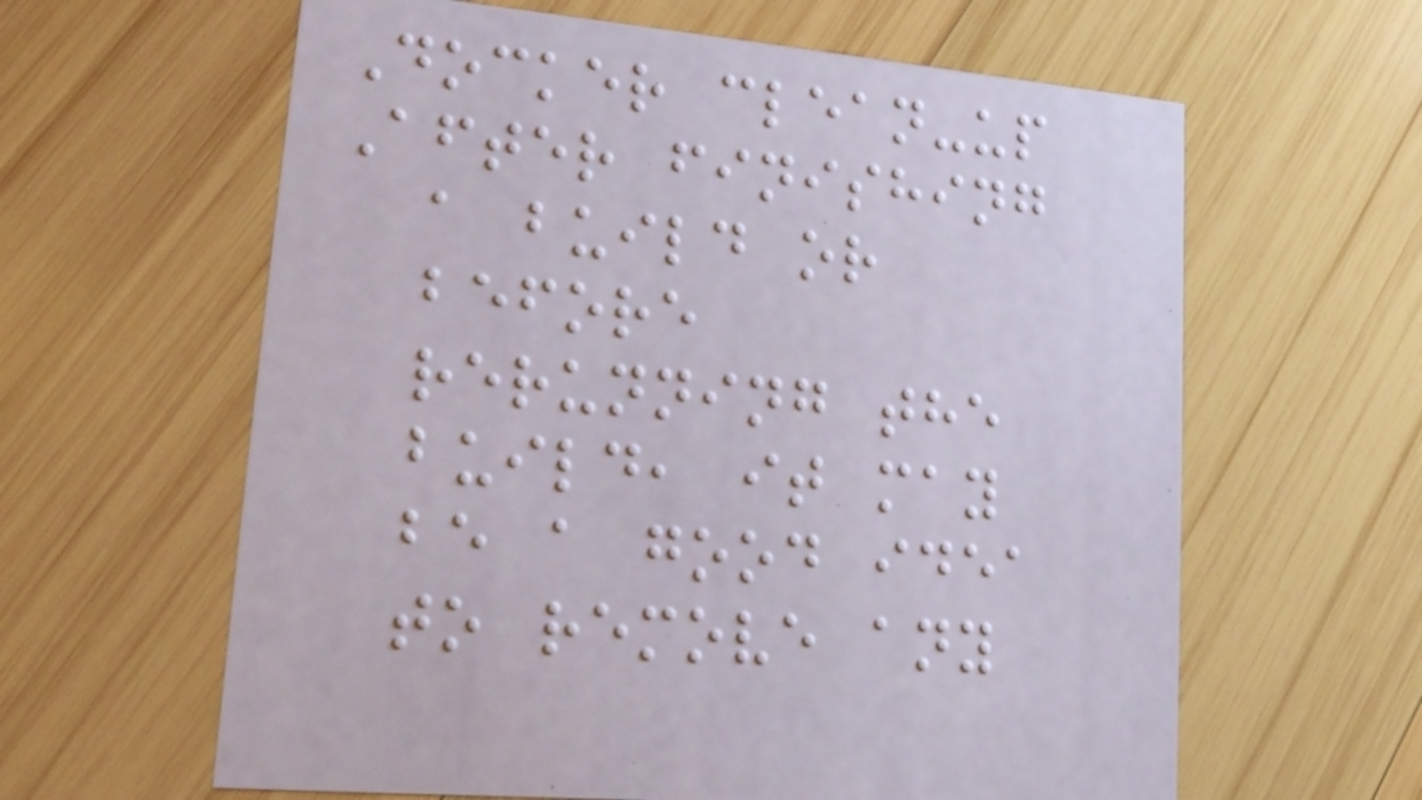Docker clean-up
After finishing
a build or
before
rerunning the
build, it may
be a good idea
to remove any
